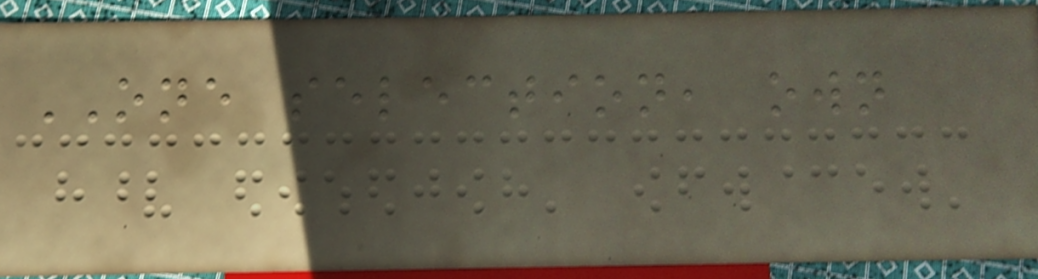ONE selection, own
